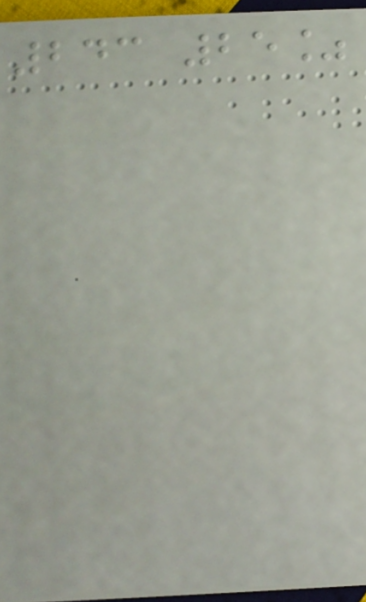243 25%
